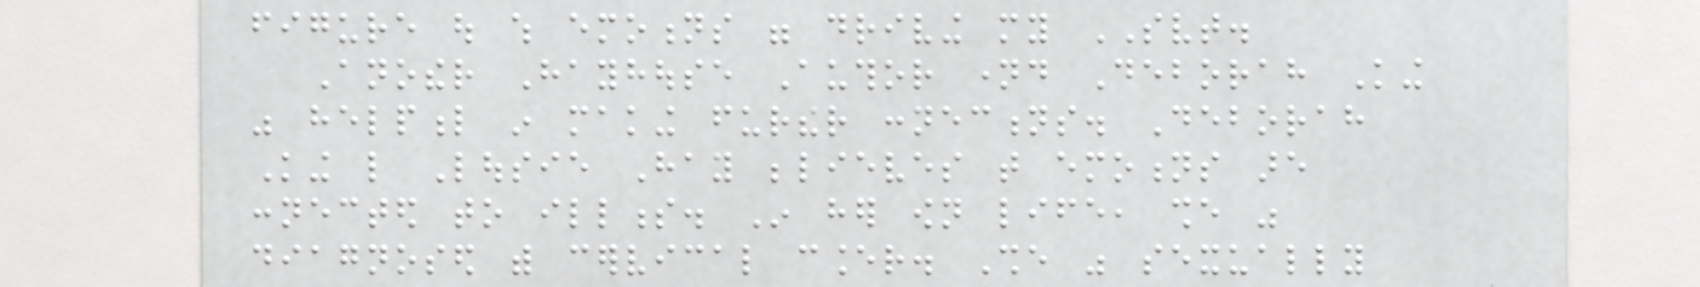figure out which emotions were driving my SVT.
Another Hayhouse Author named Deborah King
was helpful in making further connections. Deborah
King like Lousie Hay believes that emotions are
connected to illness. In her own life, she was
diagnosed with cervical cancer. She was sexually
